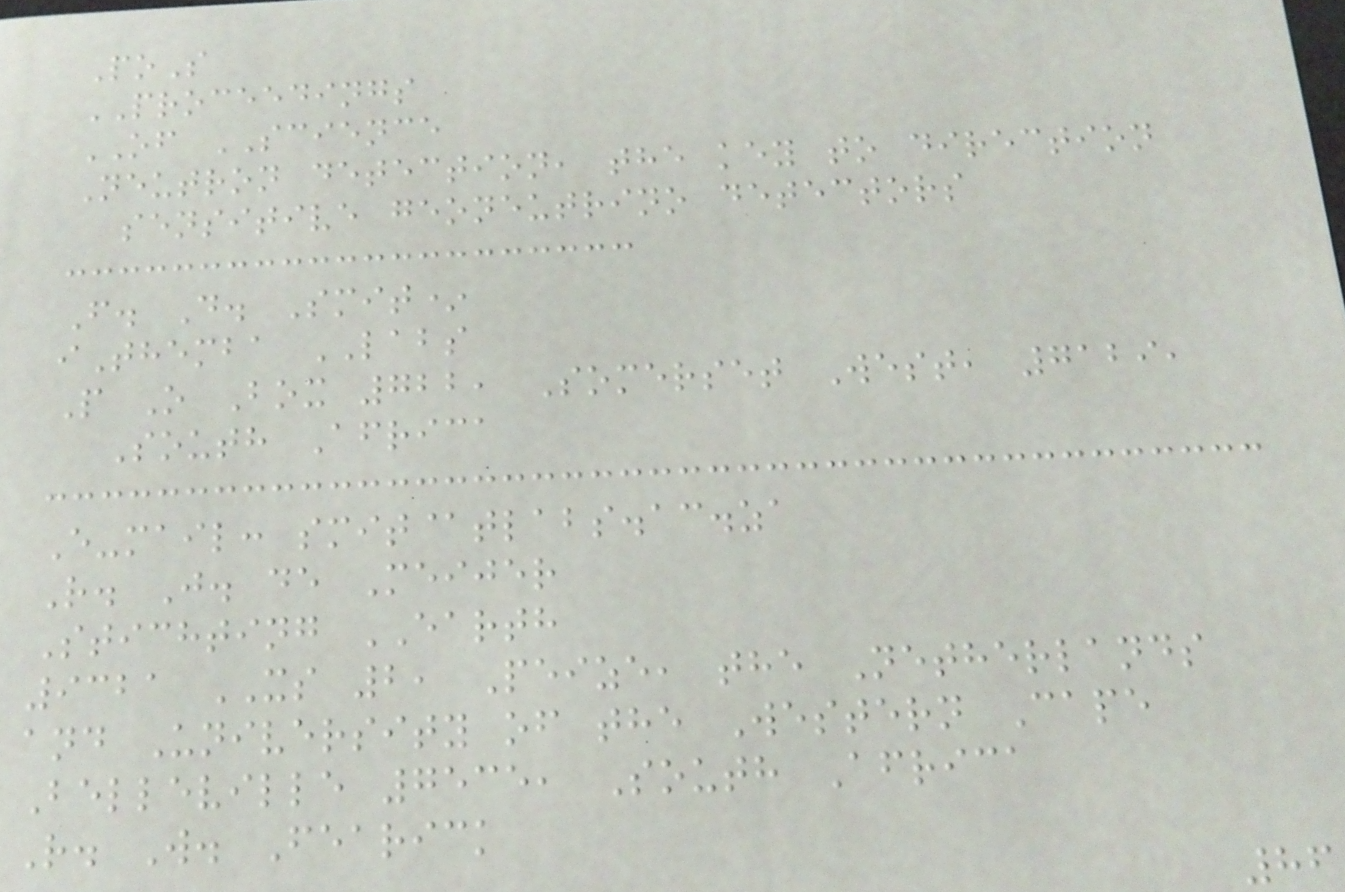PoS
PROCEEDINGS
OF SCIENCE
Neutron detection, the key to direction
sensitive geoneutrino detectors
F. D. Smit*
iThemba LABS
P O Box 722, Somerset West, 7129,
South Africa
E-mail: smit@tlabs.ac.za
R. J. de Meijer
Stichting EARTH
9321 XS 2, Peize, the Netherlands
and University of the Western Cape
Belleville 7535, South Africa
R. W. Fearick
86
